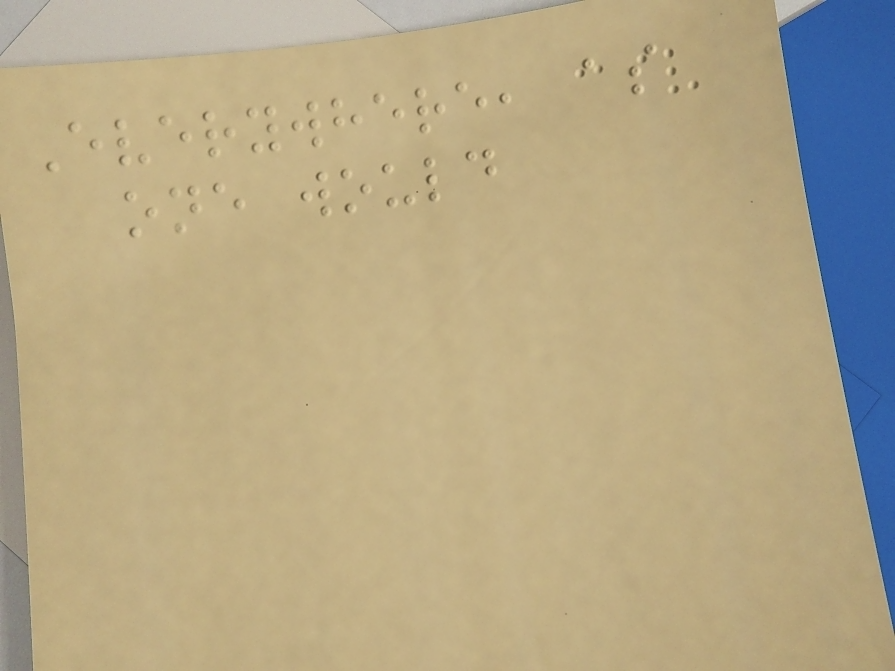Everywhere, as
one would
